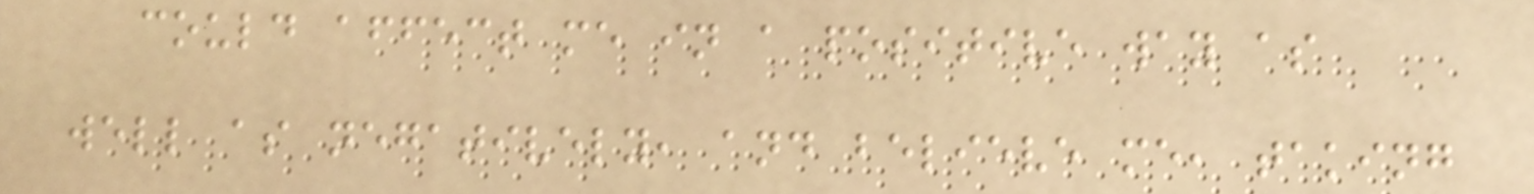could affect me in a positive way as
well as negatively, and believe me, taking
